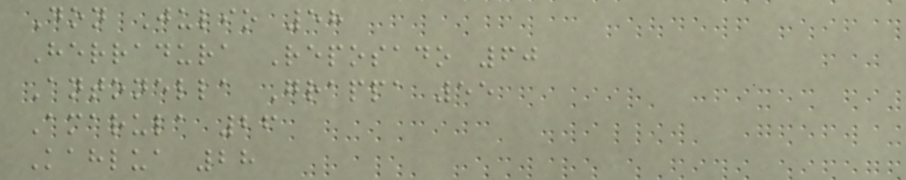Don Julio 58
Herradura Reposado 60
Antonella Grappa 55
Amarula 26
Kahlua 28
